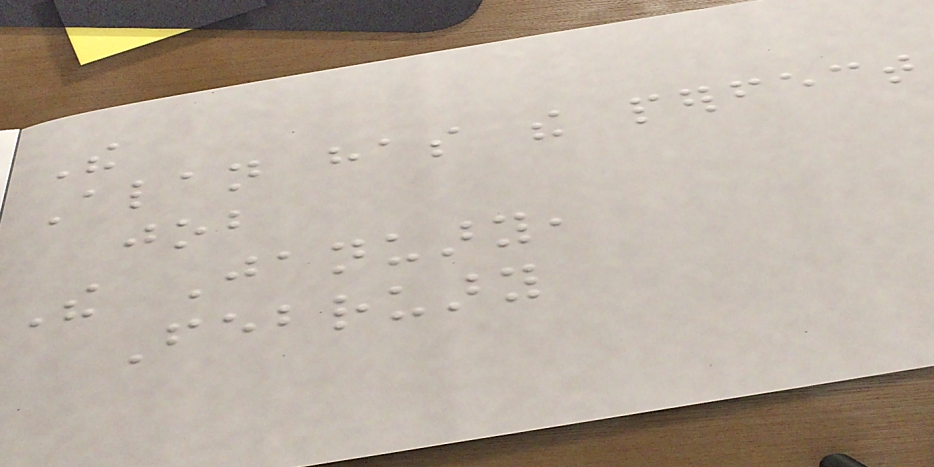The
Alan has the perfect
job
The January,
February
